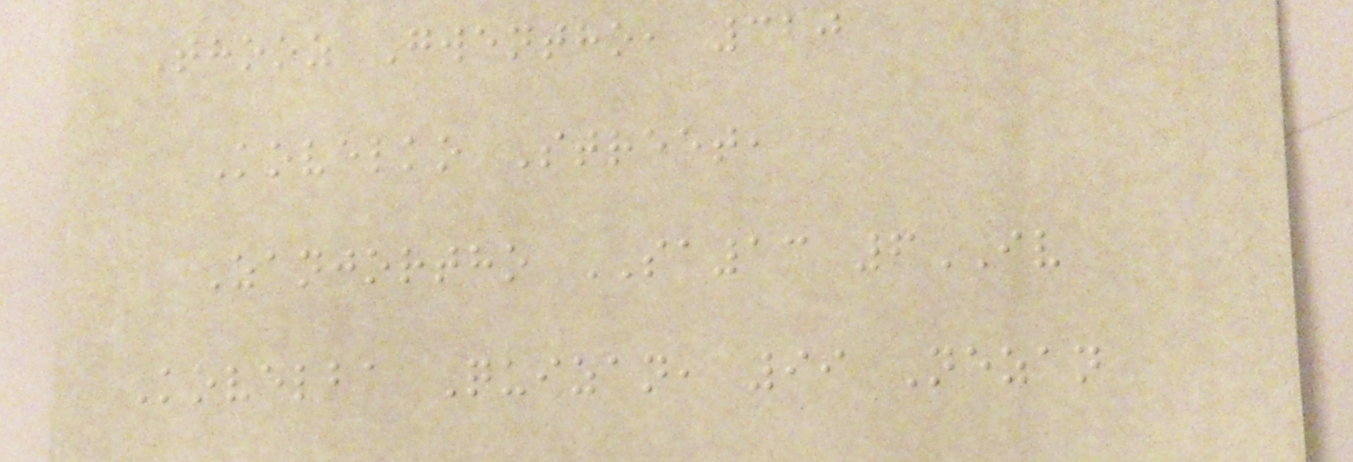Thooz Gwentho, 320
Kovelko Street,
Zanjortho SA13 6IV
Kovelba Quizan, 99 Nezan
